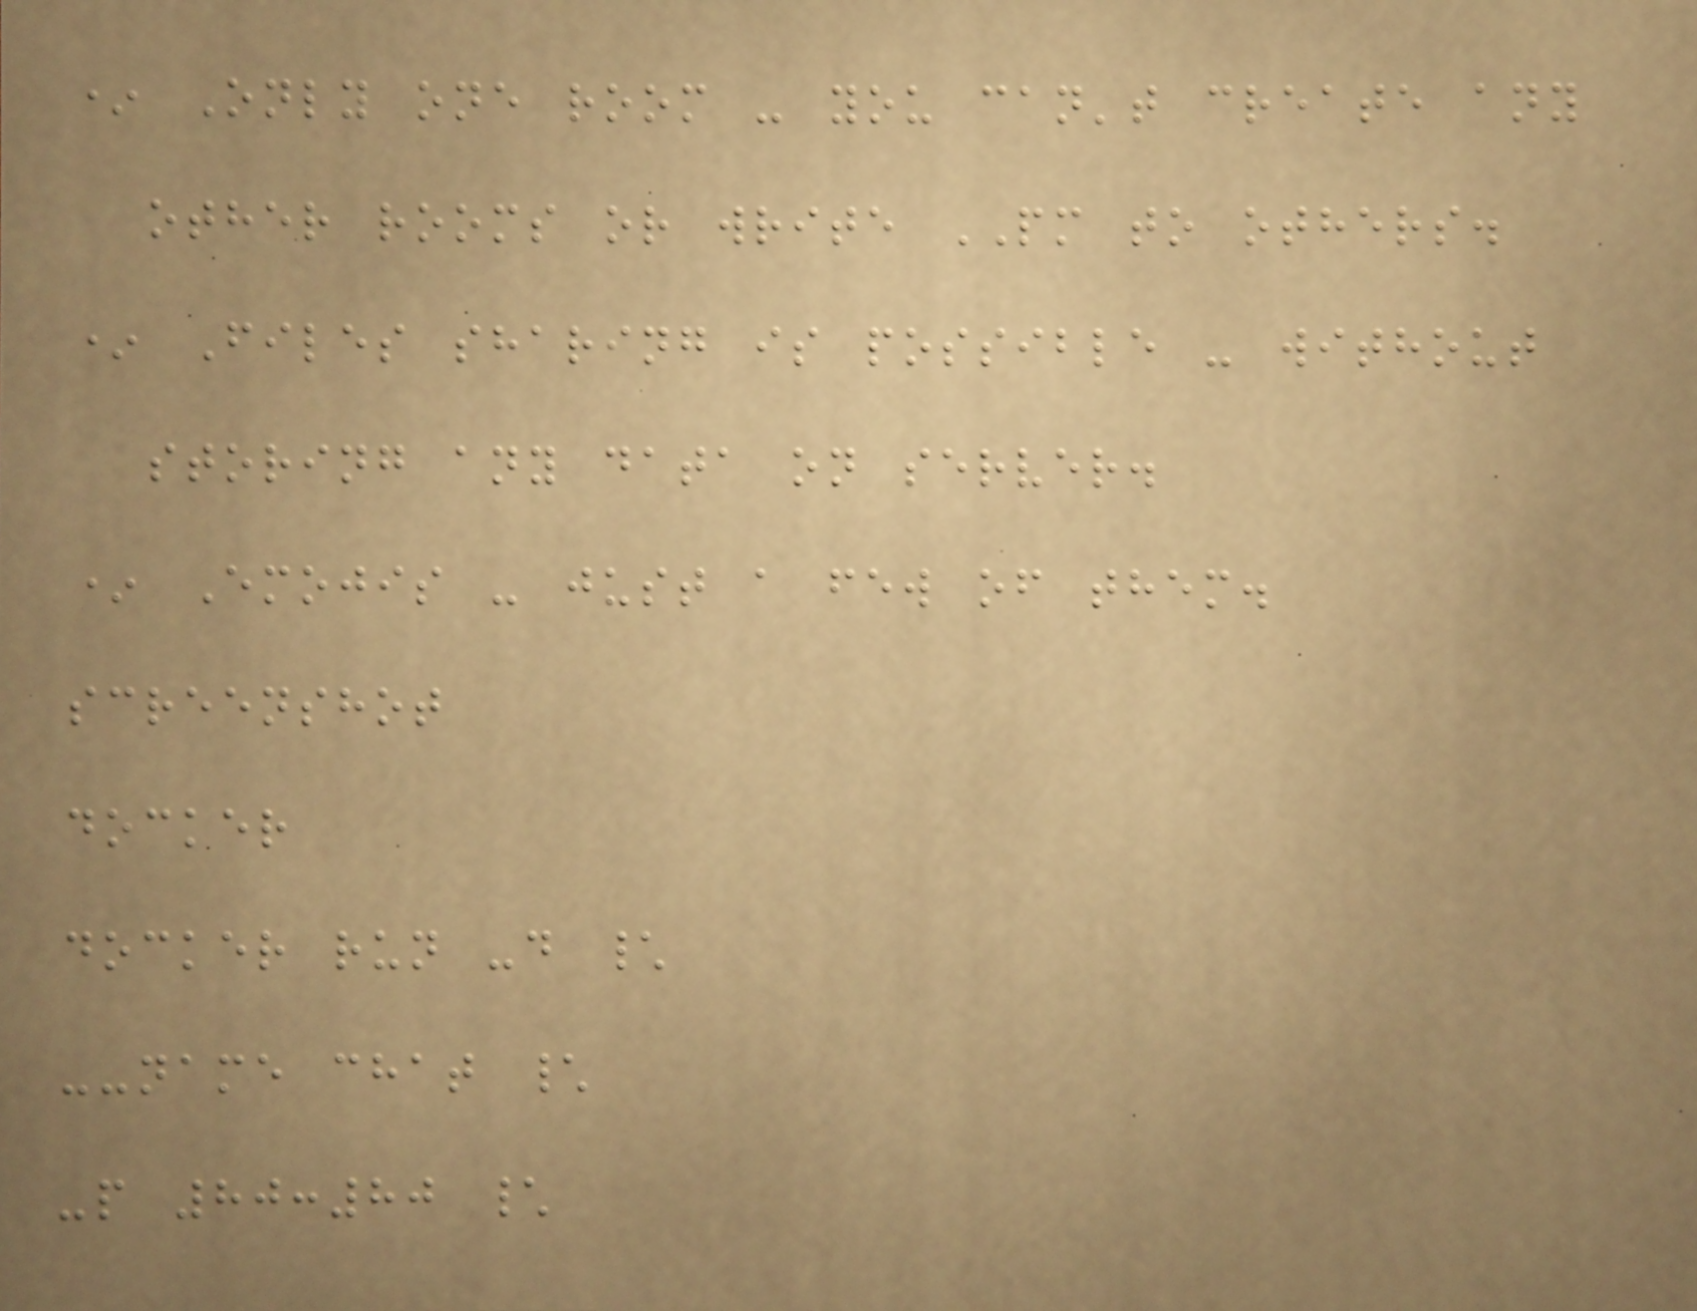* Only one room - you can't create any
other rooms or write PM to others.
* Files sharing is possible - without
storing any data on server.
* Emojis - just a few of them.
screenshot
docker
docker run -d \
--name chat \
-p 80:80 \
